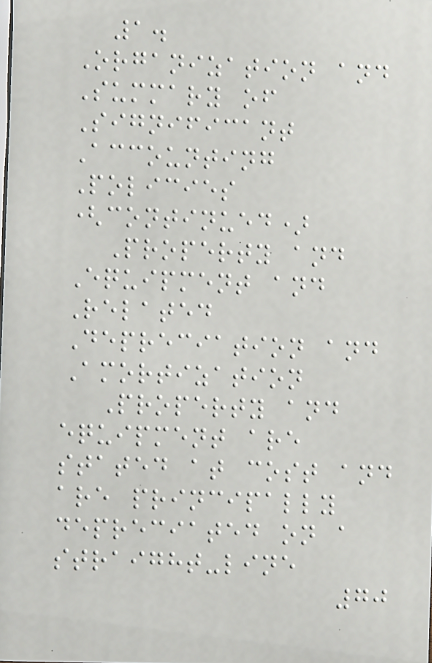1.
Organization and
Summary of
Significant
Accounting
Policies
(continued)
Property and
Equipment and
Related
Depreciation and
Amortization
Property and
equipment are
stated at cost and
are principally
depreciated on a
straight-line
70
